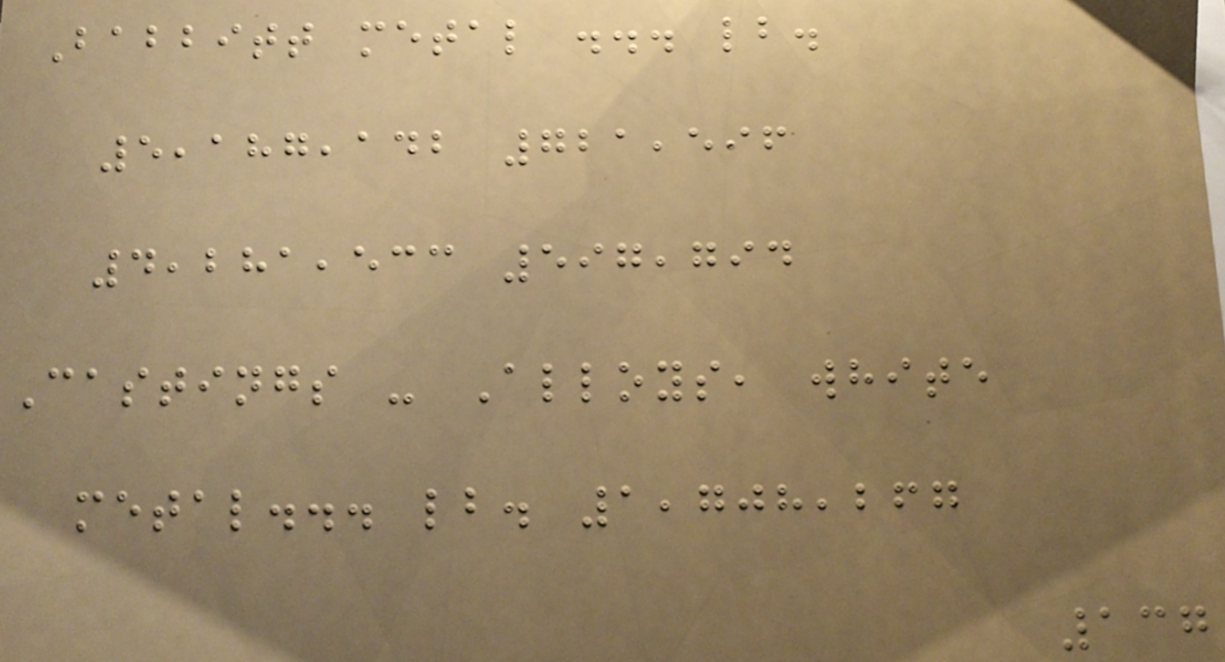Babbitt metal ... lb.
5,187,142 721,596
4,281,533 597,794
Castings - Alloys, white
metal... lb. 1,708,267
137
